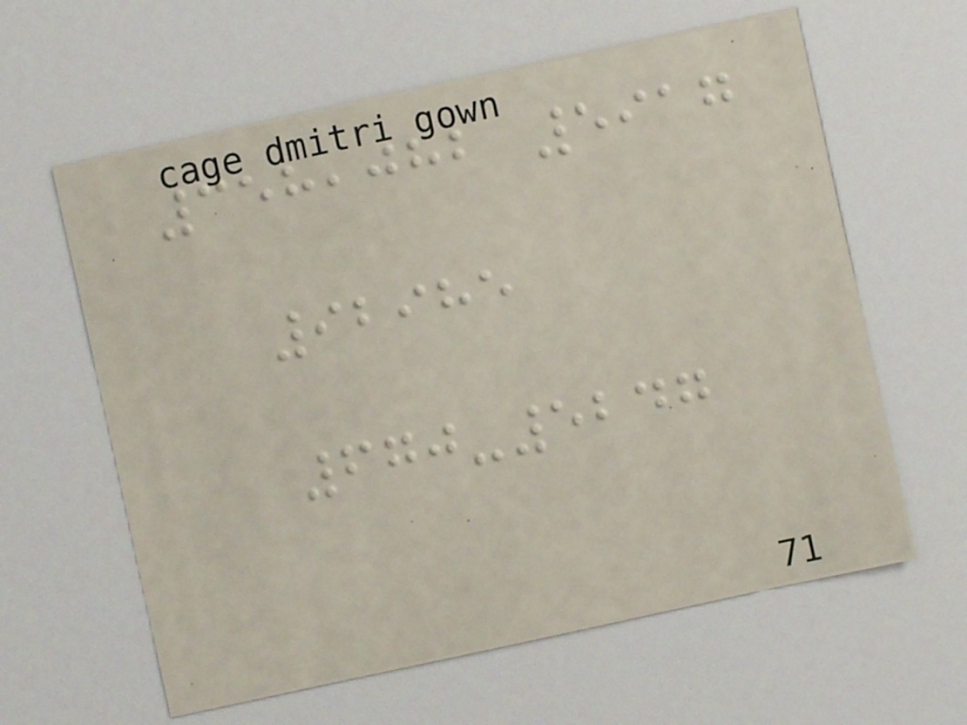358,082 5917
92985
670-5247
